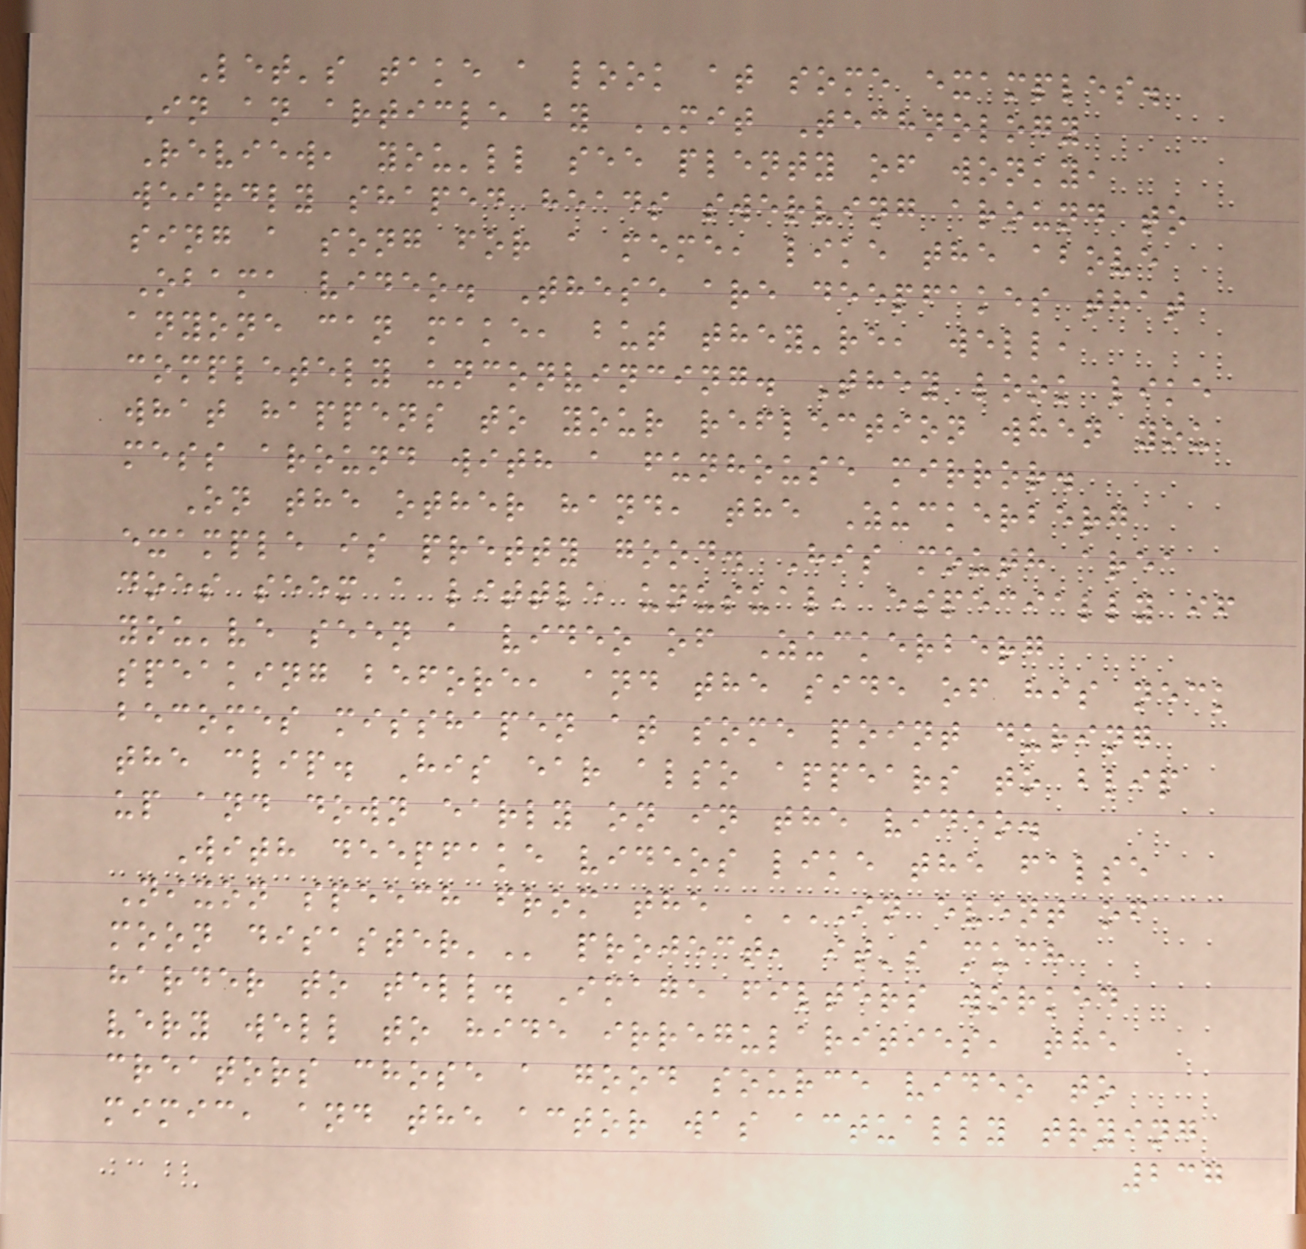Let's take a look at some examples.
In an article by MIT Technology
Review, you'll see plenty of wonky,
weirdly shaped heads swerving around to
sing a song for a meme, like the above
Obama video. These are deepfakes that
anyone can make, but they're, well,
completely unconvincing. They look like
what happens to your reflection when you
mess around with a funhouse mirror.
On the other hand, the Zuckerberg
example is pretty good. His mouth area
does seem a little unusual, especially if
you've seen a video of Zuckerberg
speaking before, and the side of his neck
becomes misshapen at some point during
the clip. His ear also appears to blip
up and down early on in the video.
With deepfake videos like the false
Nixon speech from the 'IN EVENT OF
MOON DISASTER' project, it's much
harder to tell. Image filters worked
very well to hide irregularities, the
creators chose a good source video to
mimic, and the actor was actually trying
237
